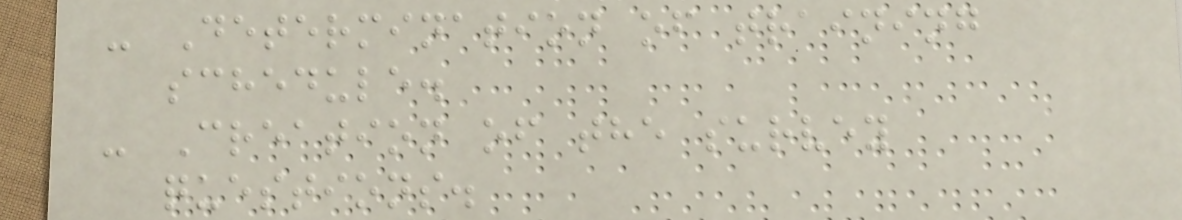- Determination of training
schedule.
- Creation of the survey
questions.
